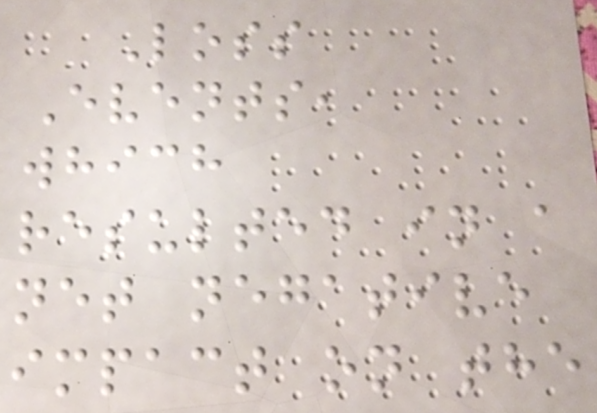Loss
Events,
which
resulted in a
net negative
impact on the
